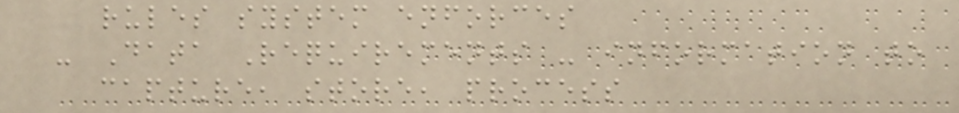rules system enforces
- Data Requirements - information to
capture, store, process
